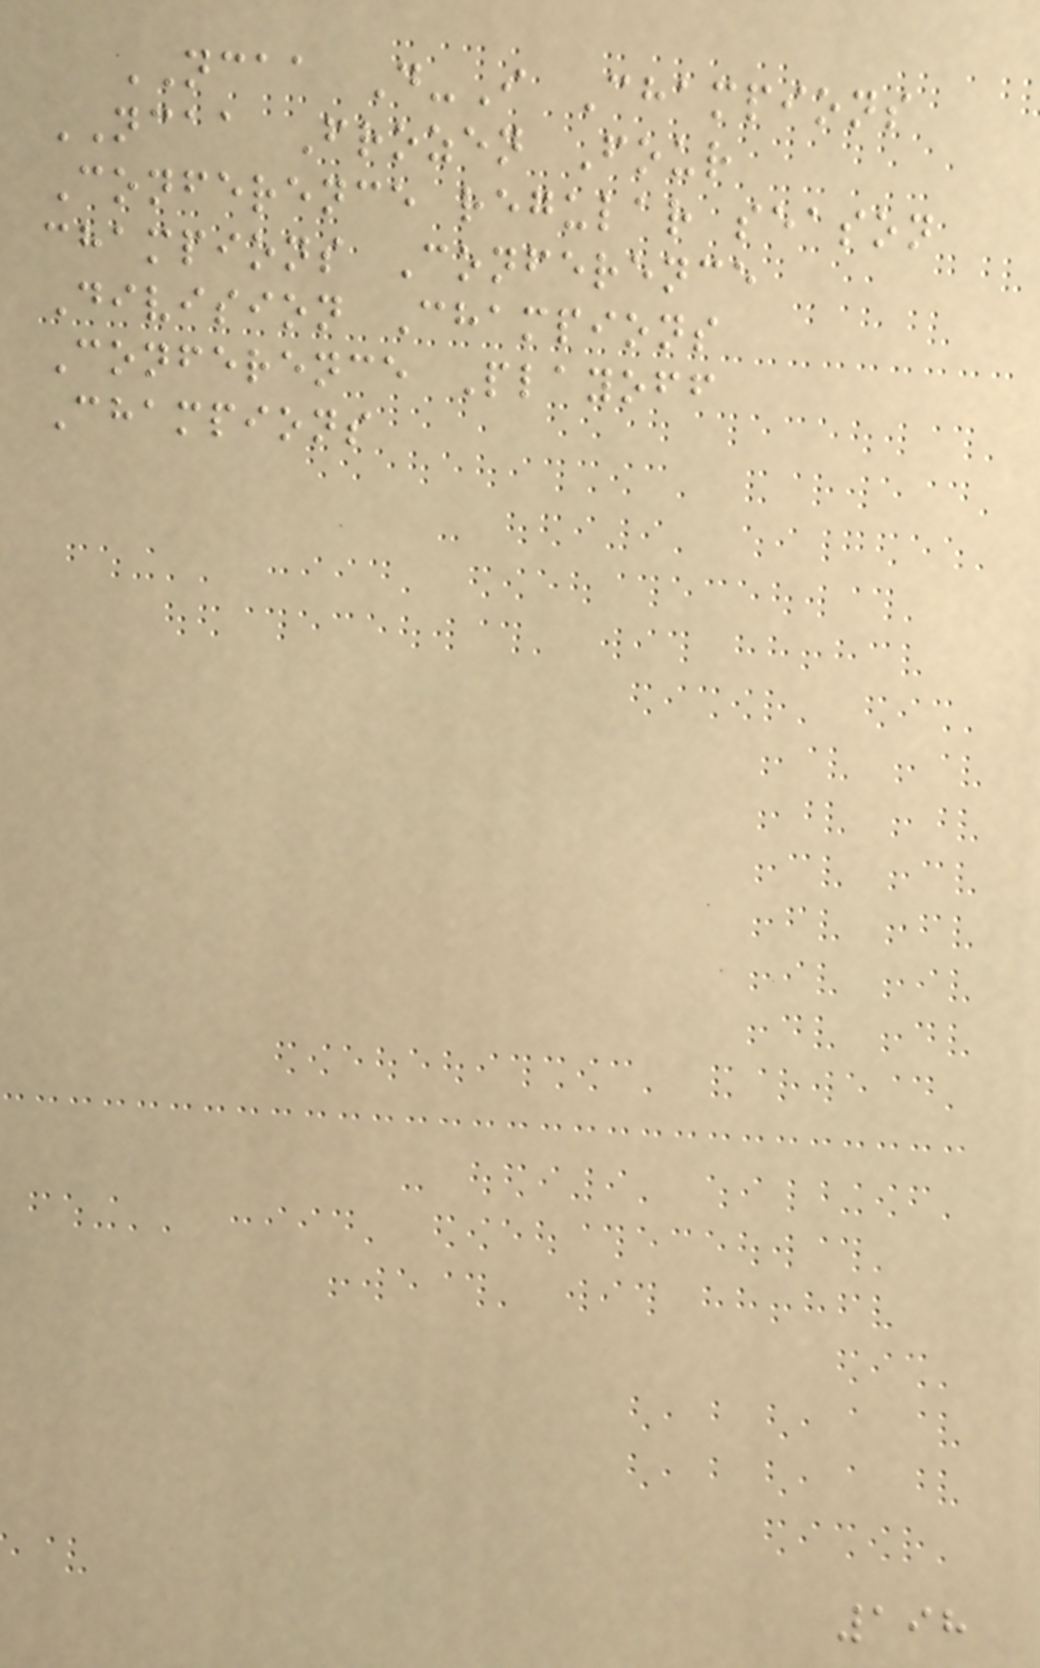NCAA D-I Champions
NCAA Frozen Four
Conference regular season
champions Conference
Division Champions
Conference Playoff
Champions
198
